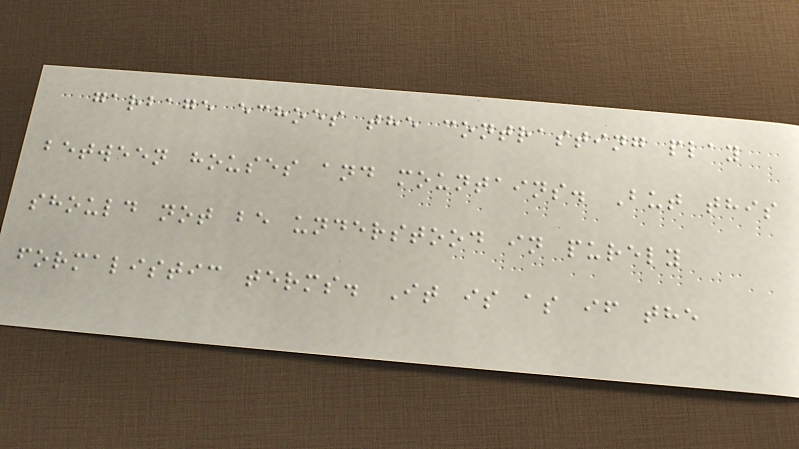garbage echoes the contrasting play
between houses and mountains. But this
should not be understood in purely
formalistic terms. It is as if the
